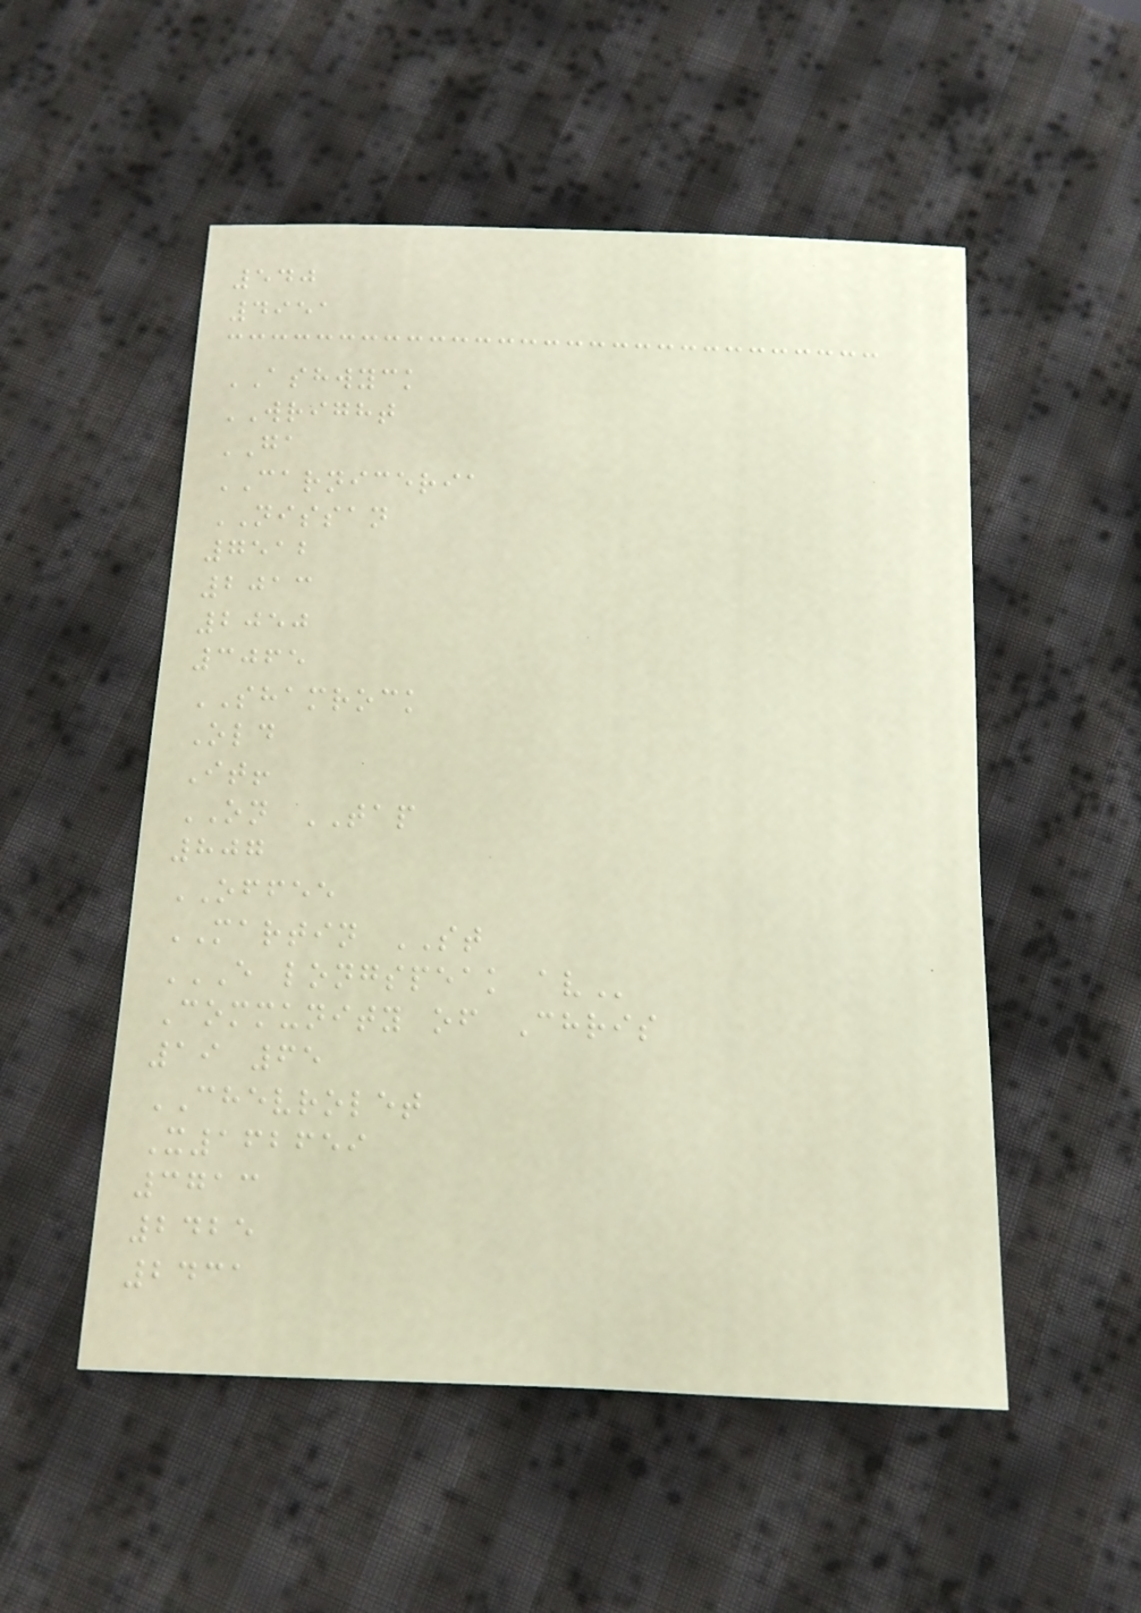540
4951
ASHWYCK
WRIGHT
GA
CARNICERIA
NISSAN
7512
2013
2050
3065
SHAMROCK
Old
It!
ON TAP
807
OFFEE
MARTIN ST
E LONGSPEAK AV
Community of Chris
19 65
CHEVROLET
X162659
3713
2425
2431
